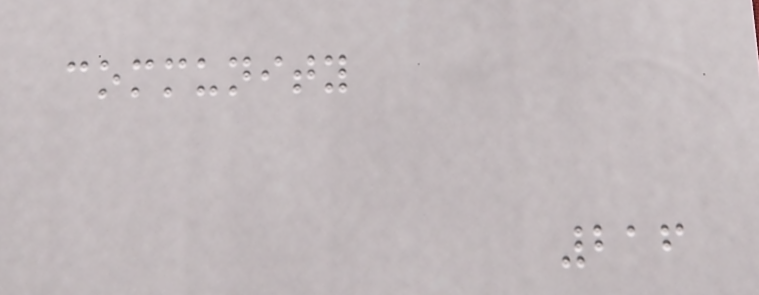community
216
